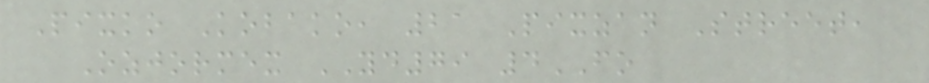Pixko Kobako, 21 Pixzan Street,
Ozjormex YD79 4FO
